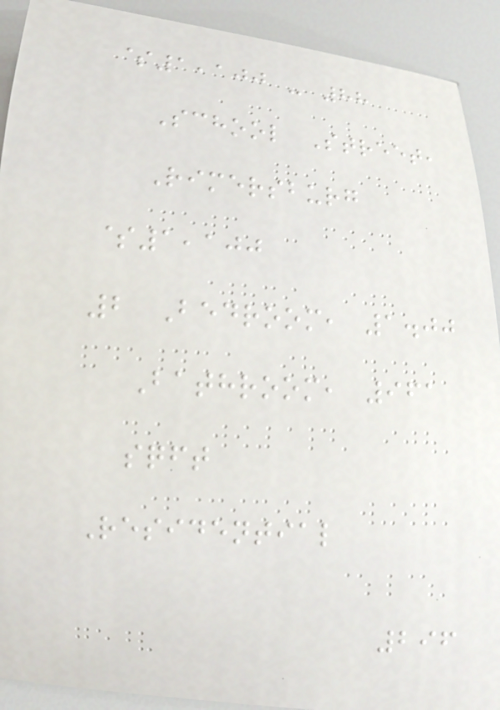$1,100 - 88
School Street,
Rimersburg
$1,100
2 Bedroom, 1.00
Bathroom, 961
sqft
Residential
296
